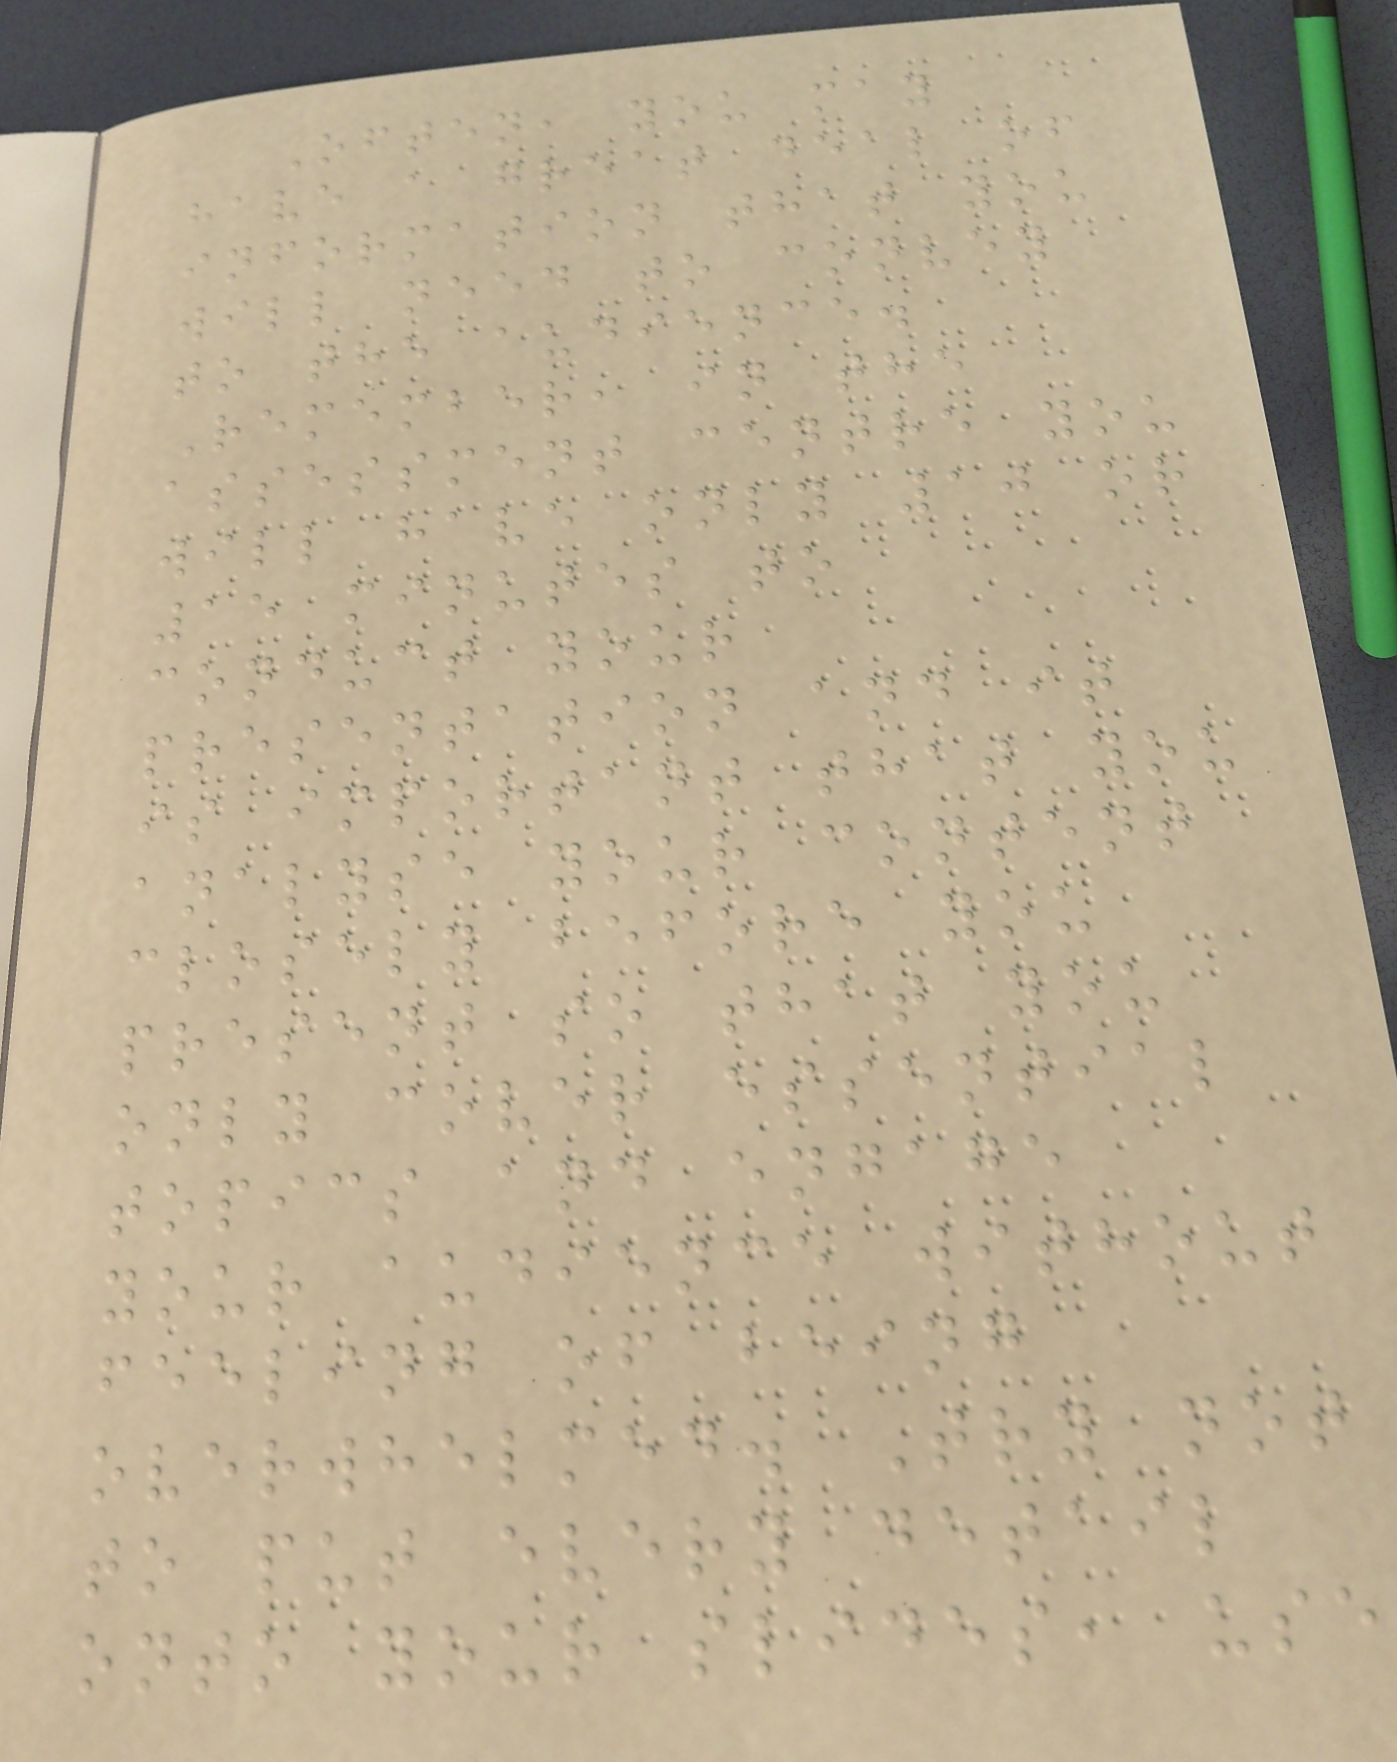Often, you may
have a great deal of
information that you
will need to convey
to the audience.
Remember, in the
assessment centre you
will have only 10 or
15 minutes to
conduct your
presentation and it
is important that you
analyse your content
closely before you
present so that you
only cover essential
topics and engage
your audience without
feeling of being
overwhelmed. Try not
to put every detail
onto your slides, use
